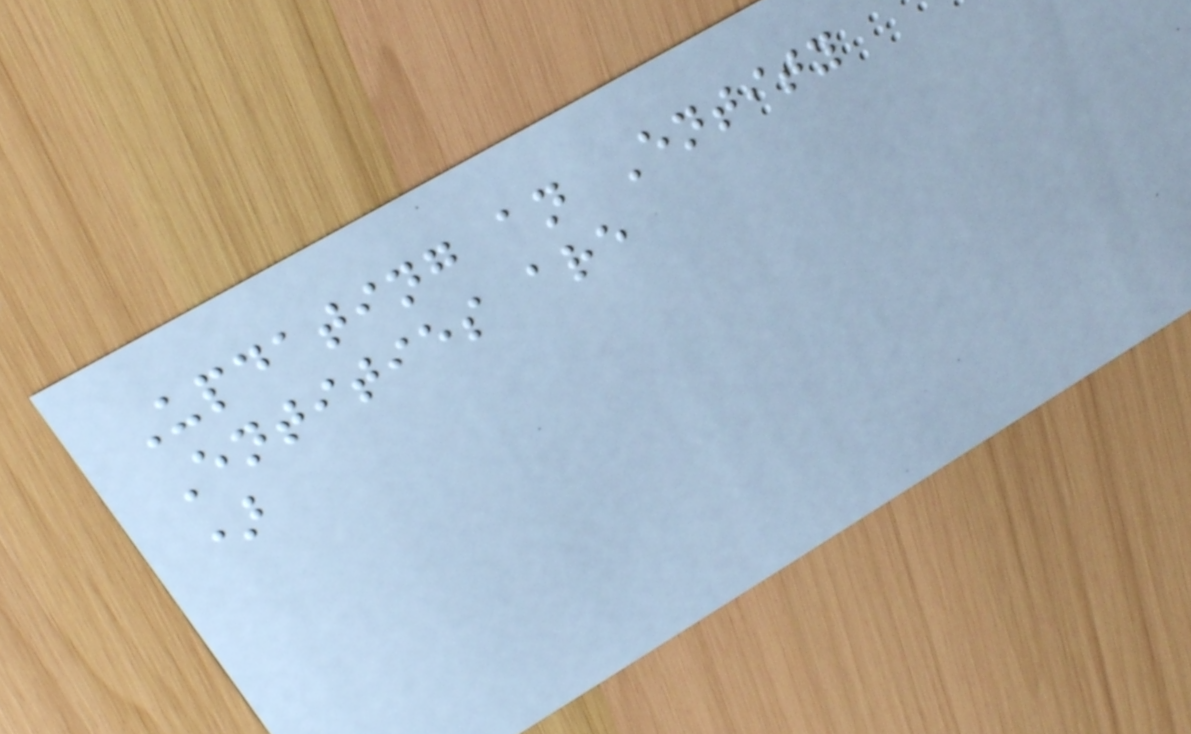Updating an Entity
Entities are
)
